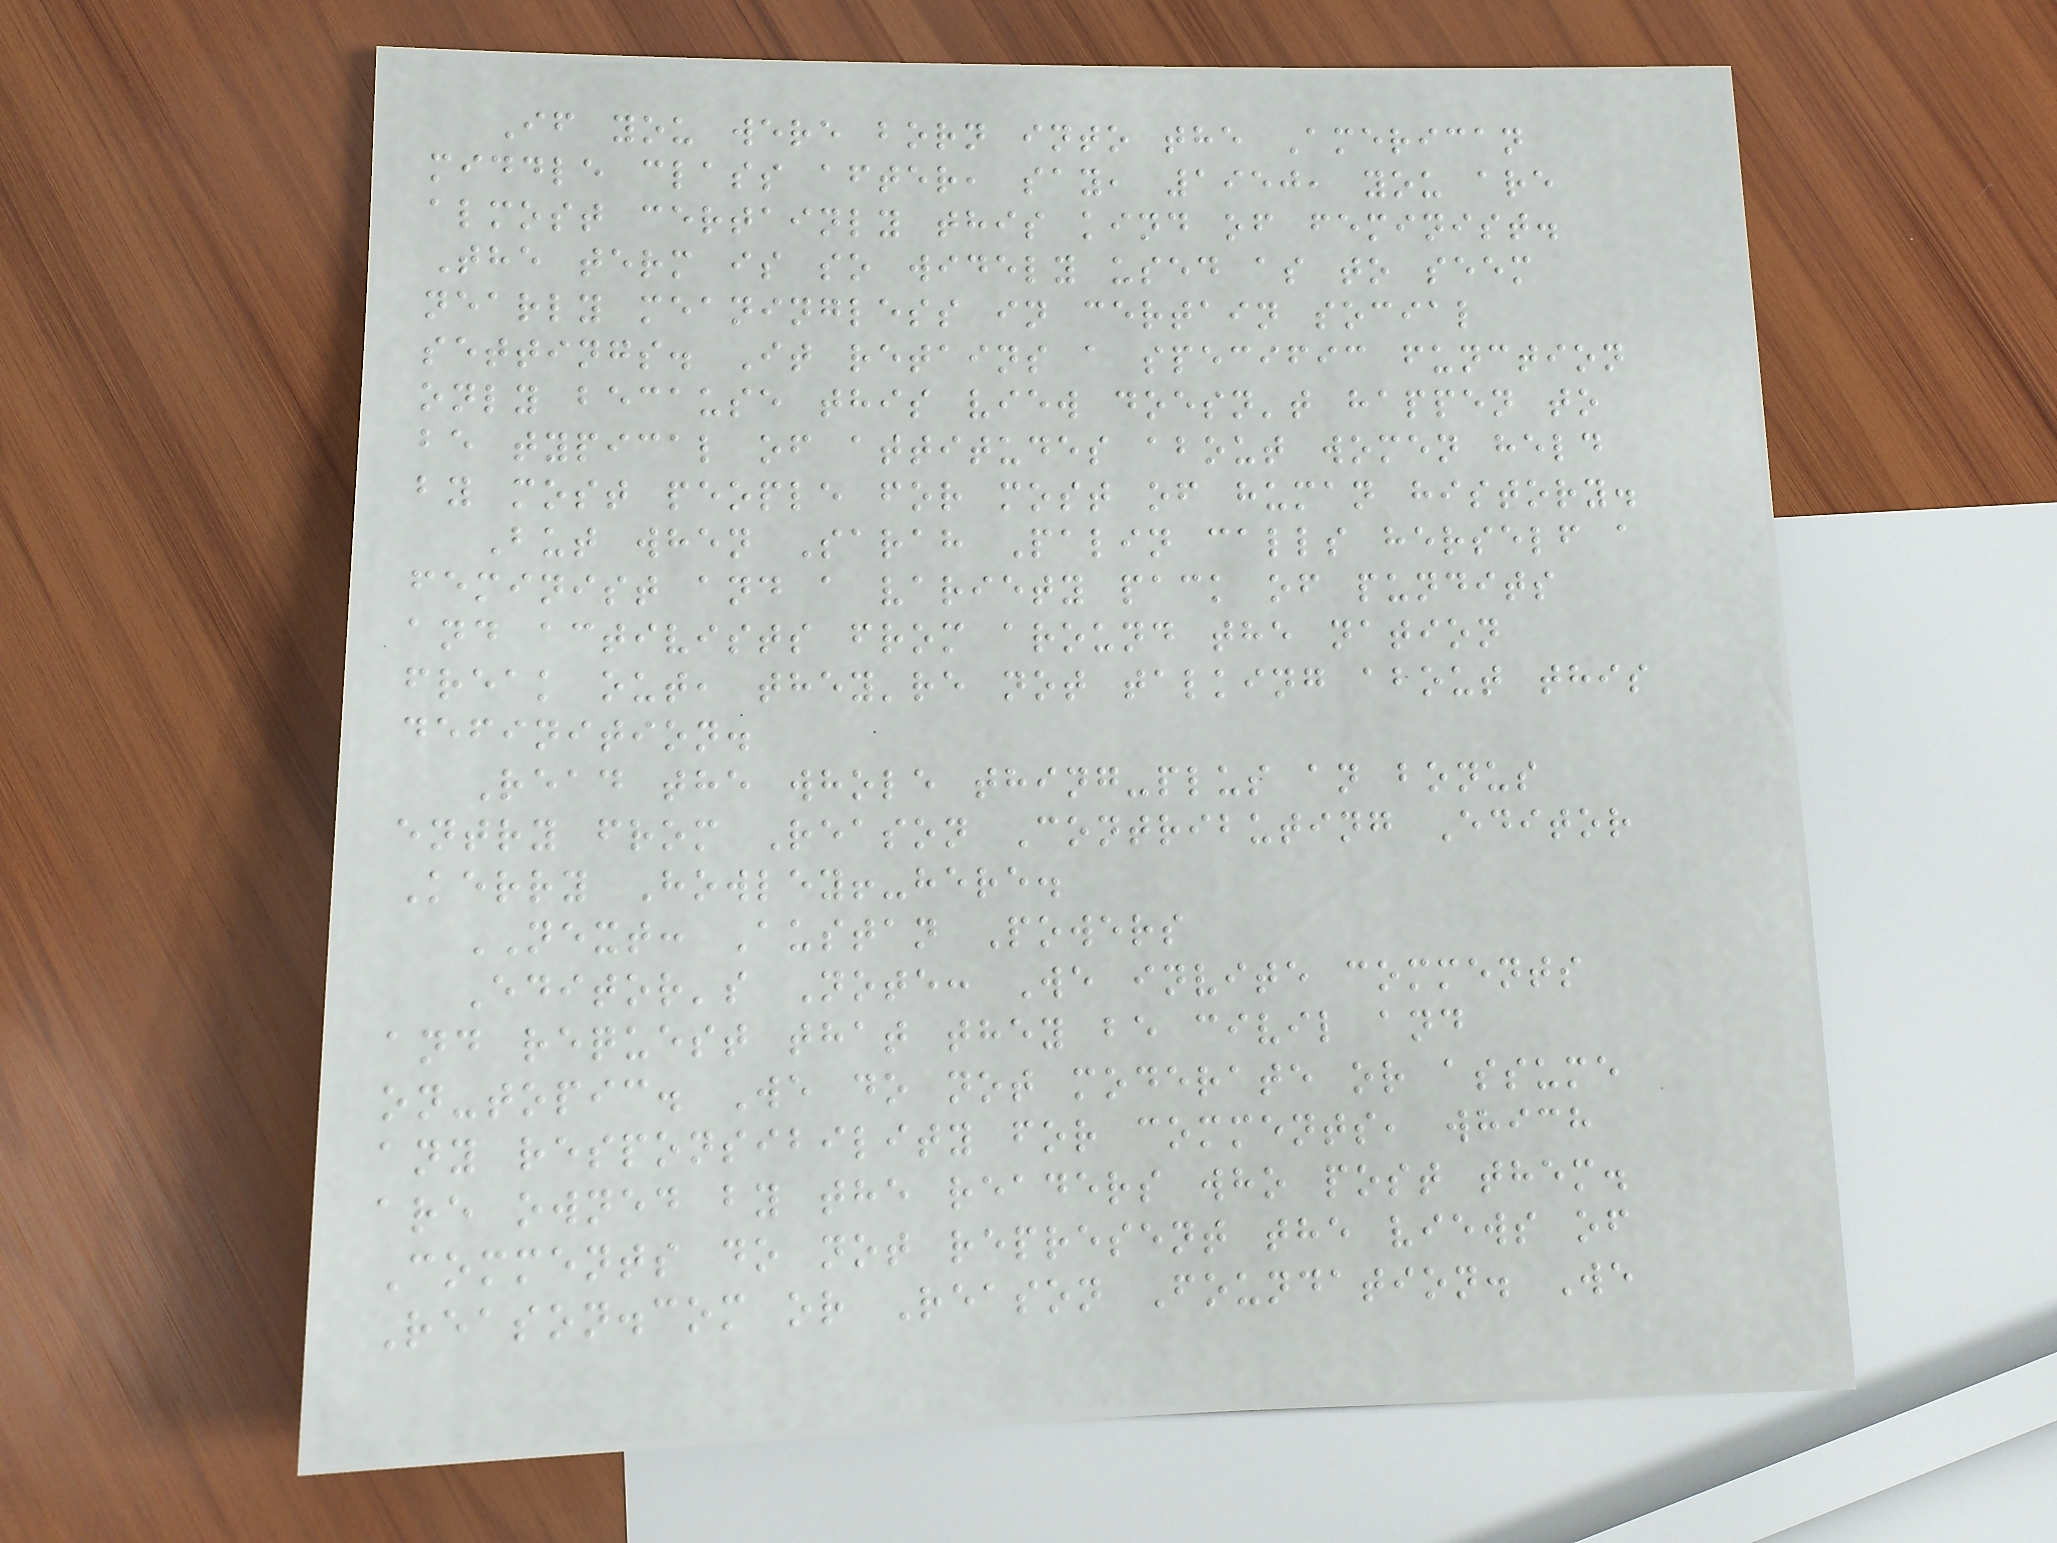If you were born into the American
middle class after, say, 1950, you are
almost certainly this kind of feminist.
The term is so widely used as to seem
nearly meaningless in certain social
settings. It retains a specific function
only because this view doesn't happen to
be typical of attitudes about women held
by most people for most of human history.
But when Sarah Palin calls herself a
feminist and a variety pack of pundits
and activists from around the nation
freak out, they're not talking about this
definition.
Read the whole thing-plus an bonus
entry from Reason Contributing Editor
Kerry Howley!-here.
NEXT: Austan Powers
Editor's Note: We invite comments
and request that they be civil and
on-topic. We do not moderate or assume
any responsibility for comments, which
are owned by the readers who post them.
Comments do not represent the views of
Reason.com or Reason Foundation. We
